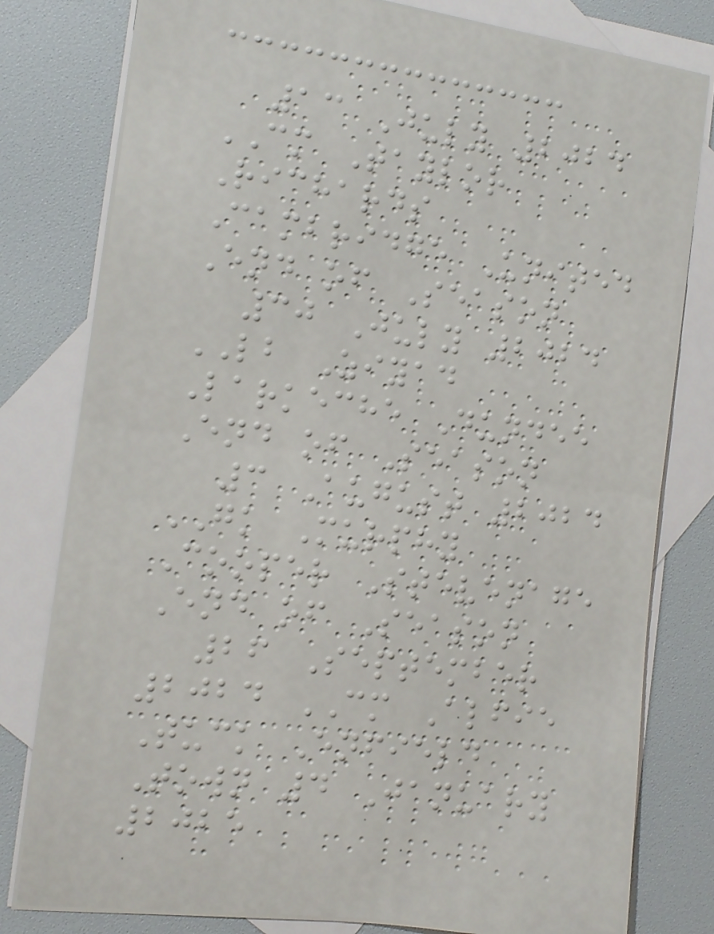13 July 2024
CM Taylor
Richards
Cambridge United
End of Season
30 July 2024
LB Ziyad
Larkeche Dundee
End of Season
3 August 2024
GK Murphy
Cooper Stevenage
End of Season
26 September
2024 CM Alfie
Tuck Enfield
Town 4 January
2025
